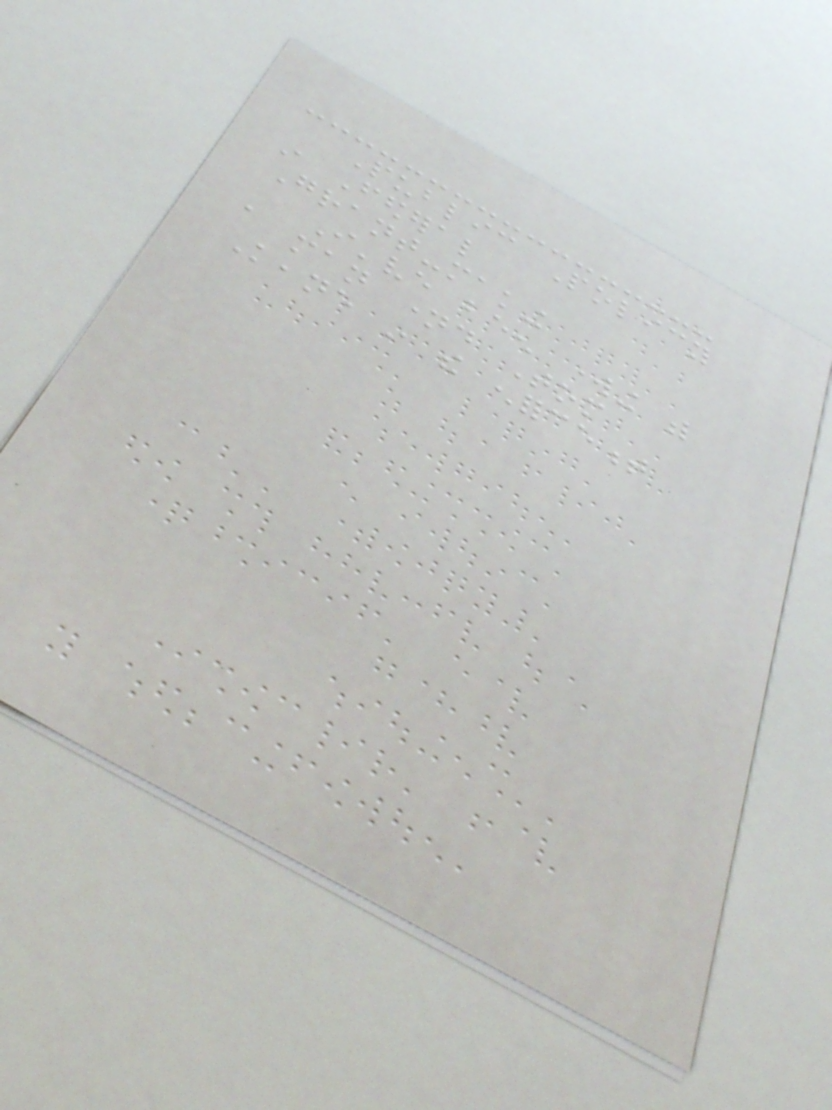Public Policy
in Federal
Grant-making
I've been working with
a man named Tom
Keane in the enforcement
